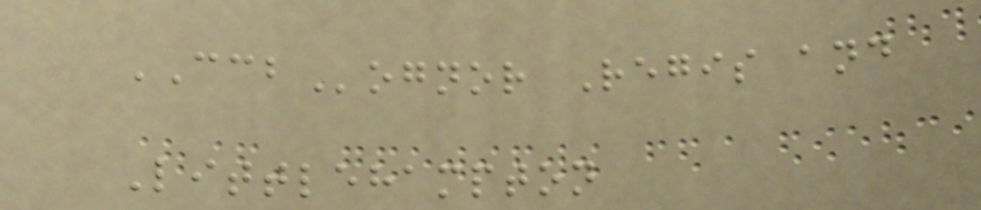CCBognor Regis and
Littlehampton
